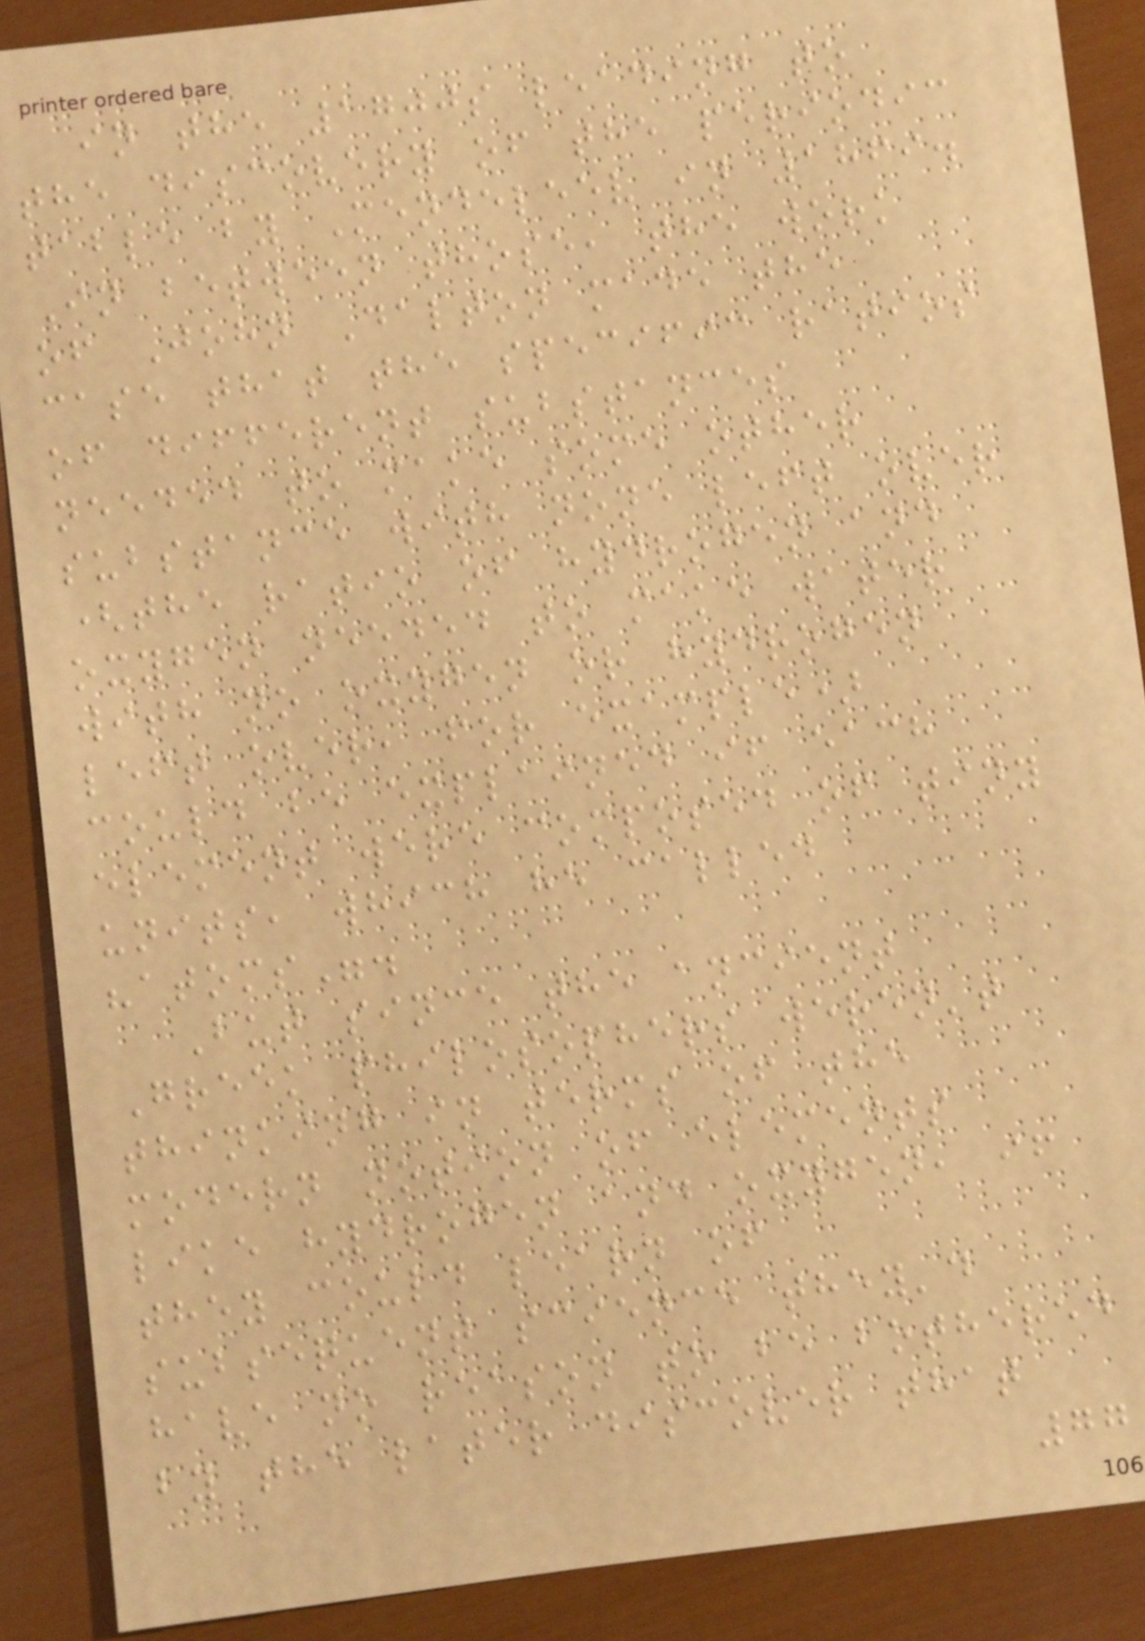in the 1700s leading to
the discovery of the periodic
table by Mendeleev in 1869.
In between those, the work
of John Dalton made the
case that the specific ratios
of different substances
needed to make some other
substance with none left over
(the ratio of hydrogen and
oxygen needed to make water
with no oxygen or hydrogen
left over, for example)
could be explained if each
element were composed of tiny
units, which he called
"atoms".
But since the ancient
Greek philosophers weren't
thinking in terms of the
modern notion of elements
like hydrogen and oxygen, if
they could learn of
subsequent science they'd
have no reason to be bothered
by the later discover that
77
